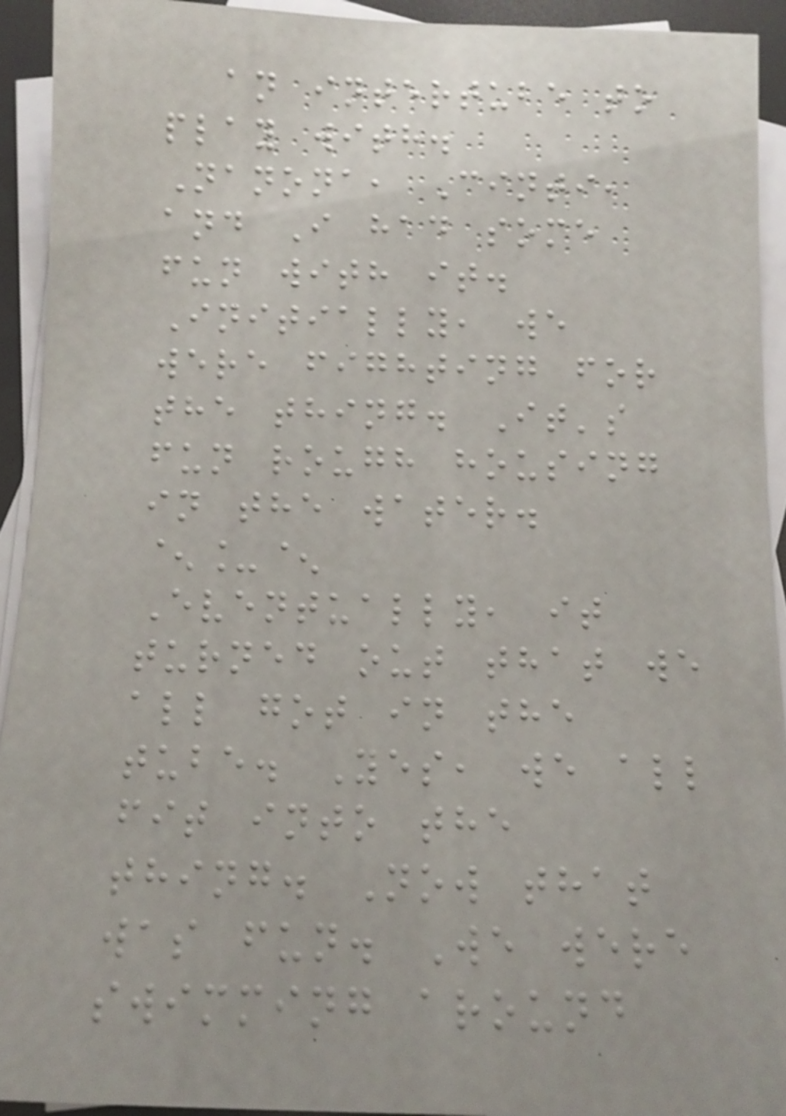an intertube to
play with.
Nanona, Cinti,
and I had some
fun with it.
Initially, we
were fighting for
the thing. It's
fun rough housing
in the water.
^_^
Eventually, it
turned out that we
all got in the
tube. Yes, we all
fit into the
thing. Now that
was fun. We were
swimming around
